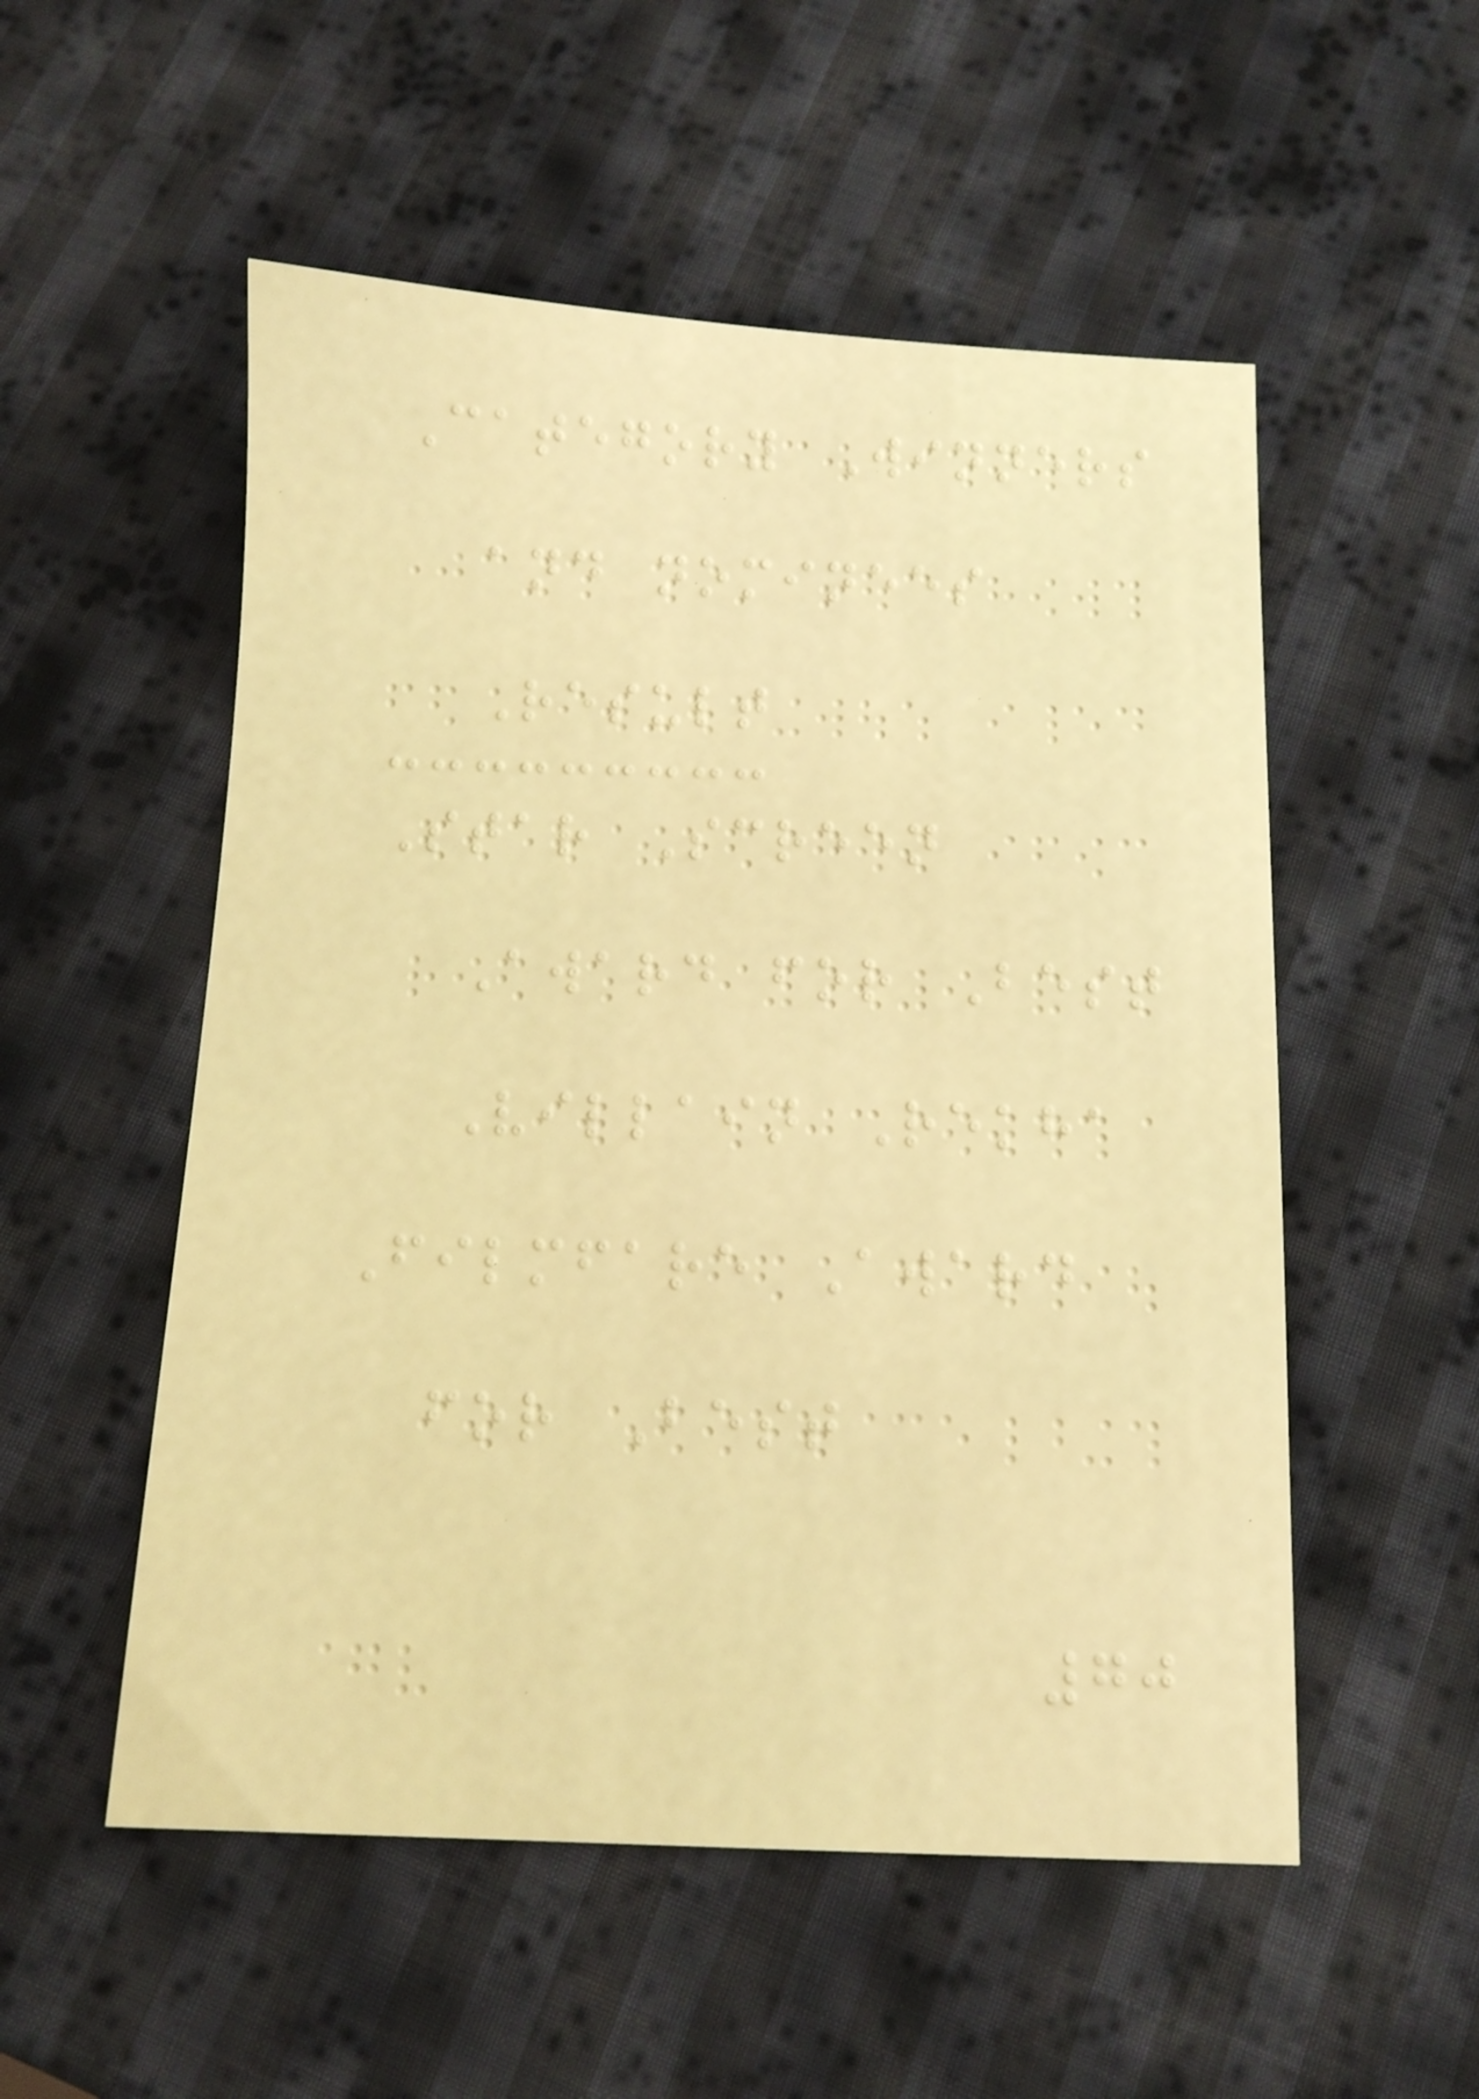Category Winners
and nominees
Result
Star Screen
Award for Best
Villain Rekha
Filmfare Award
for Best
70
